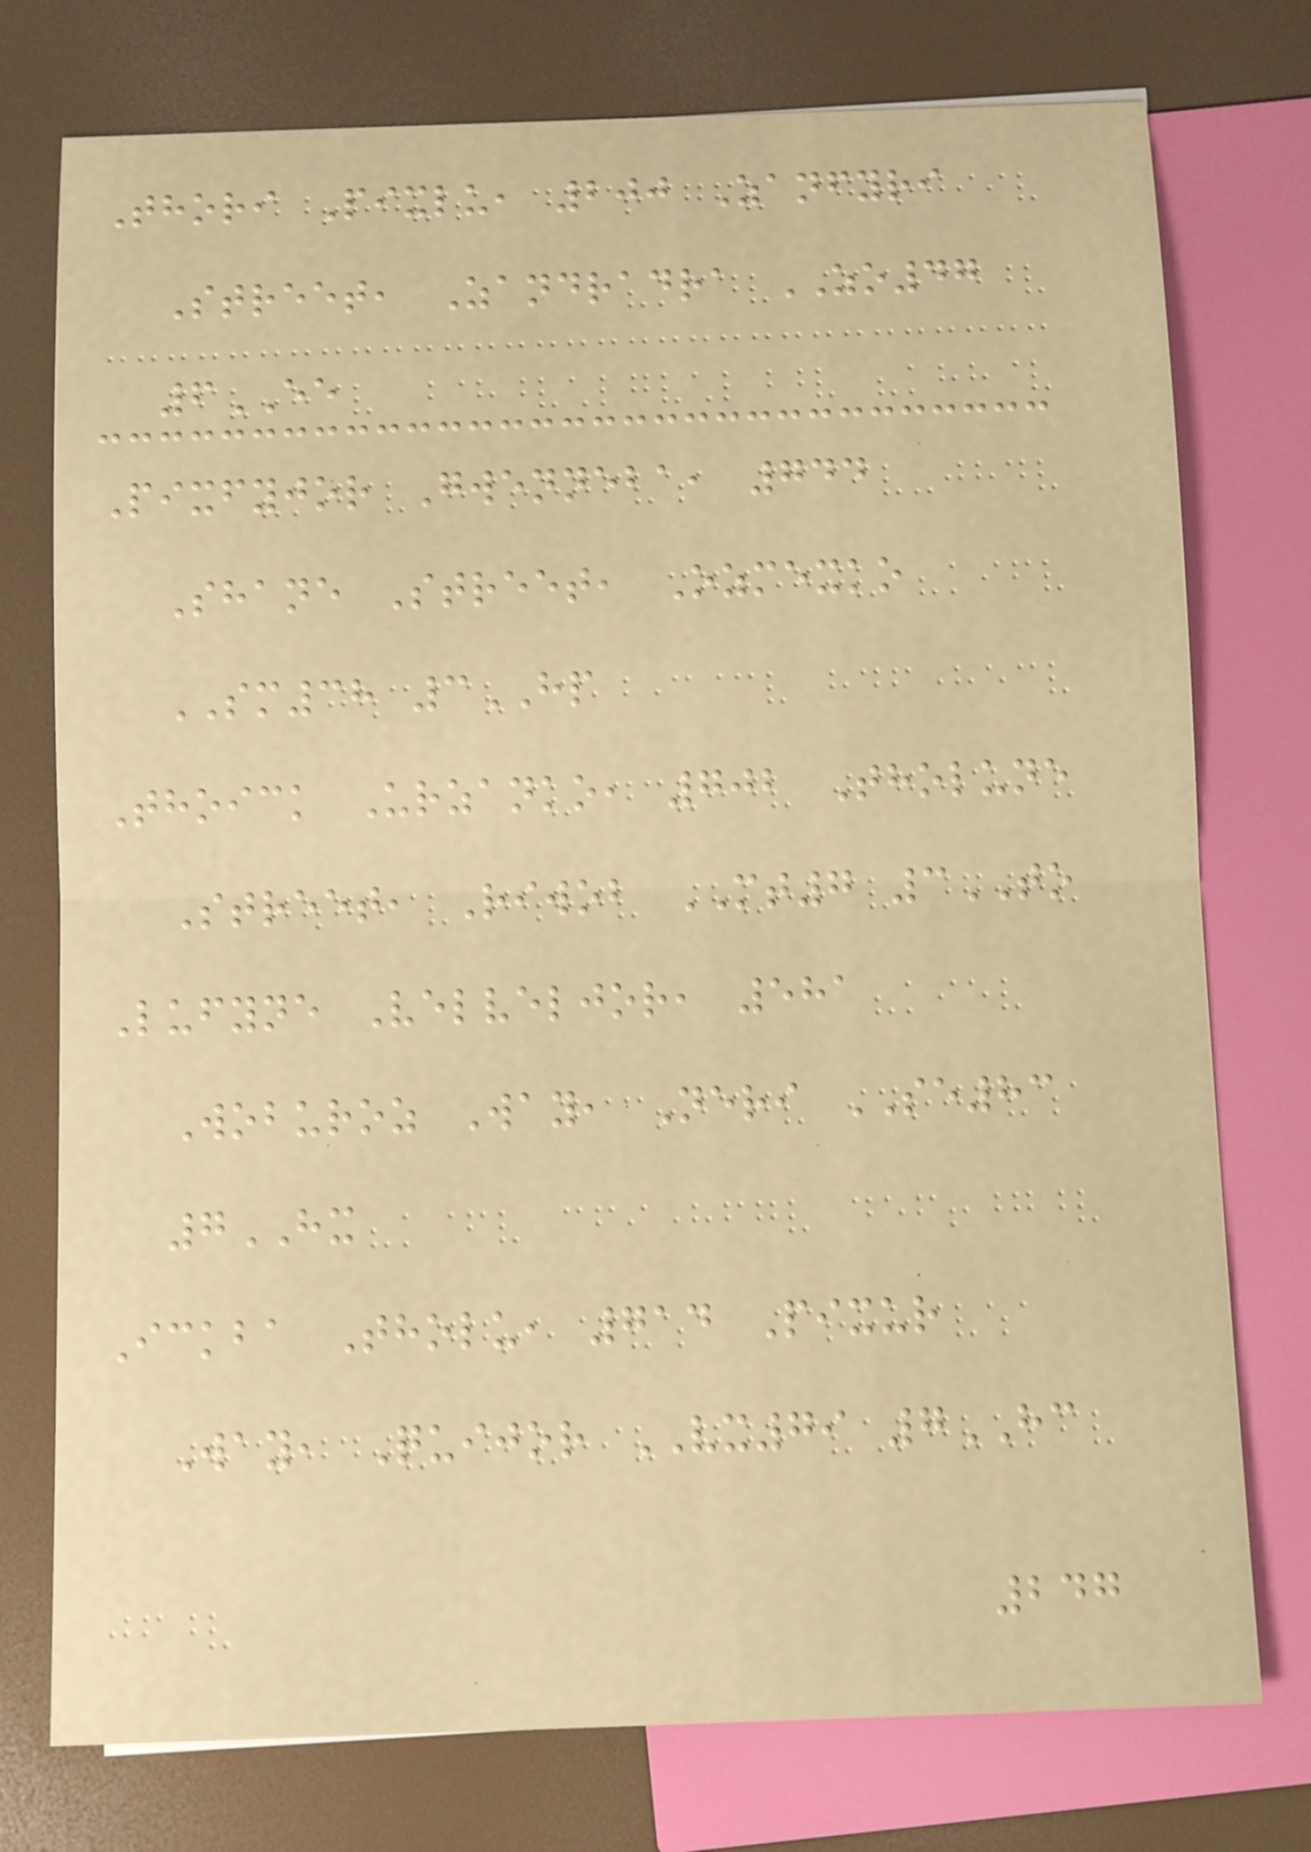Thori Pixlu, 200 Zanfyri
Street, Zandradra ZO47
6EE
Pixfyjor Gwenneba, 744
Shane Street, Ozmexko
SM38 3HP
Thoick Urzanko, 702 Tholune
Street, Riwob MT7 3TO
Lufyne Velveljor, 581
Woburoz Way, Neri SE83
7HX
Ickba Tholu, 714 Pixur
Way, Quijor VX79 7HC
247
